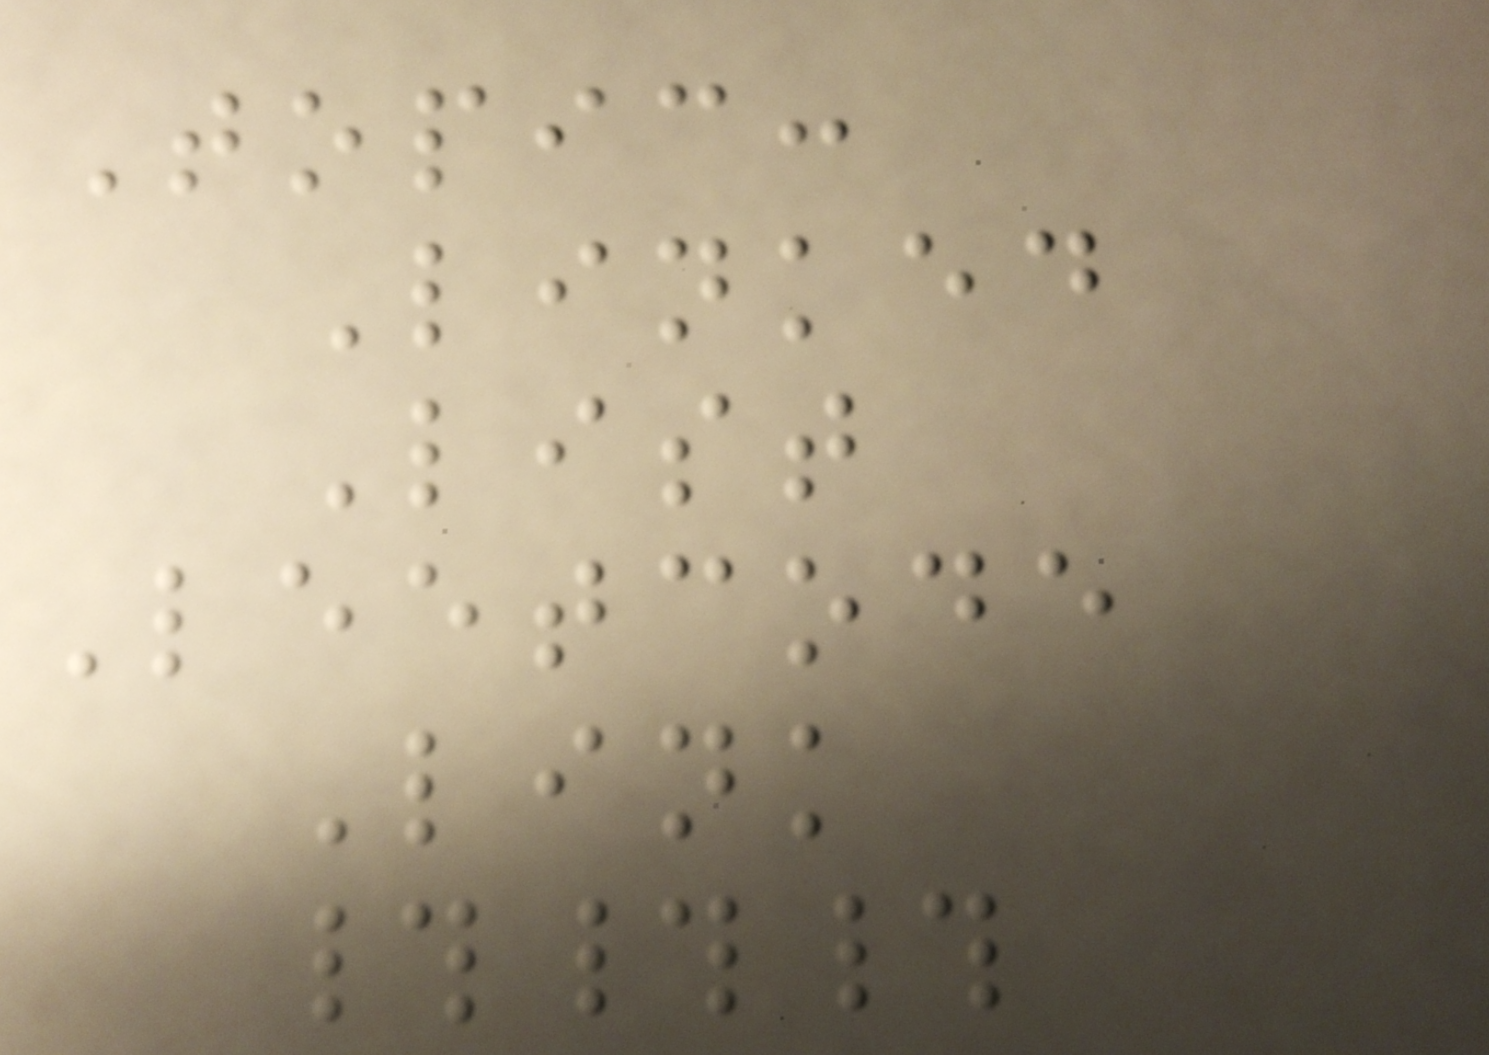Topic:
Linked
List
Leetcode
Link
###
